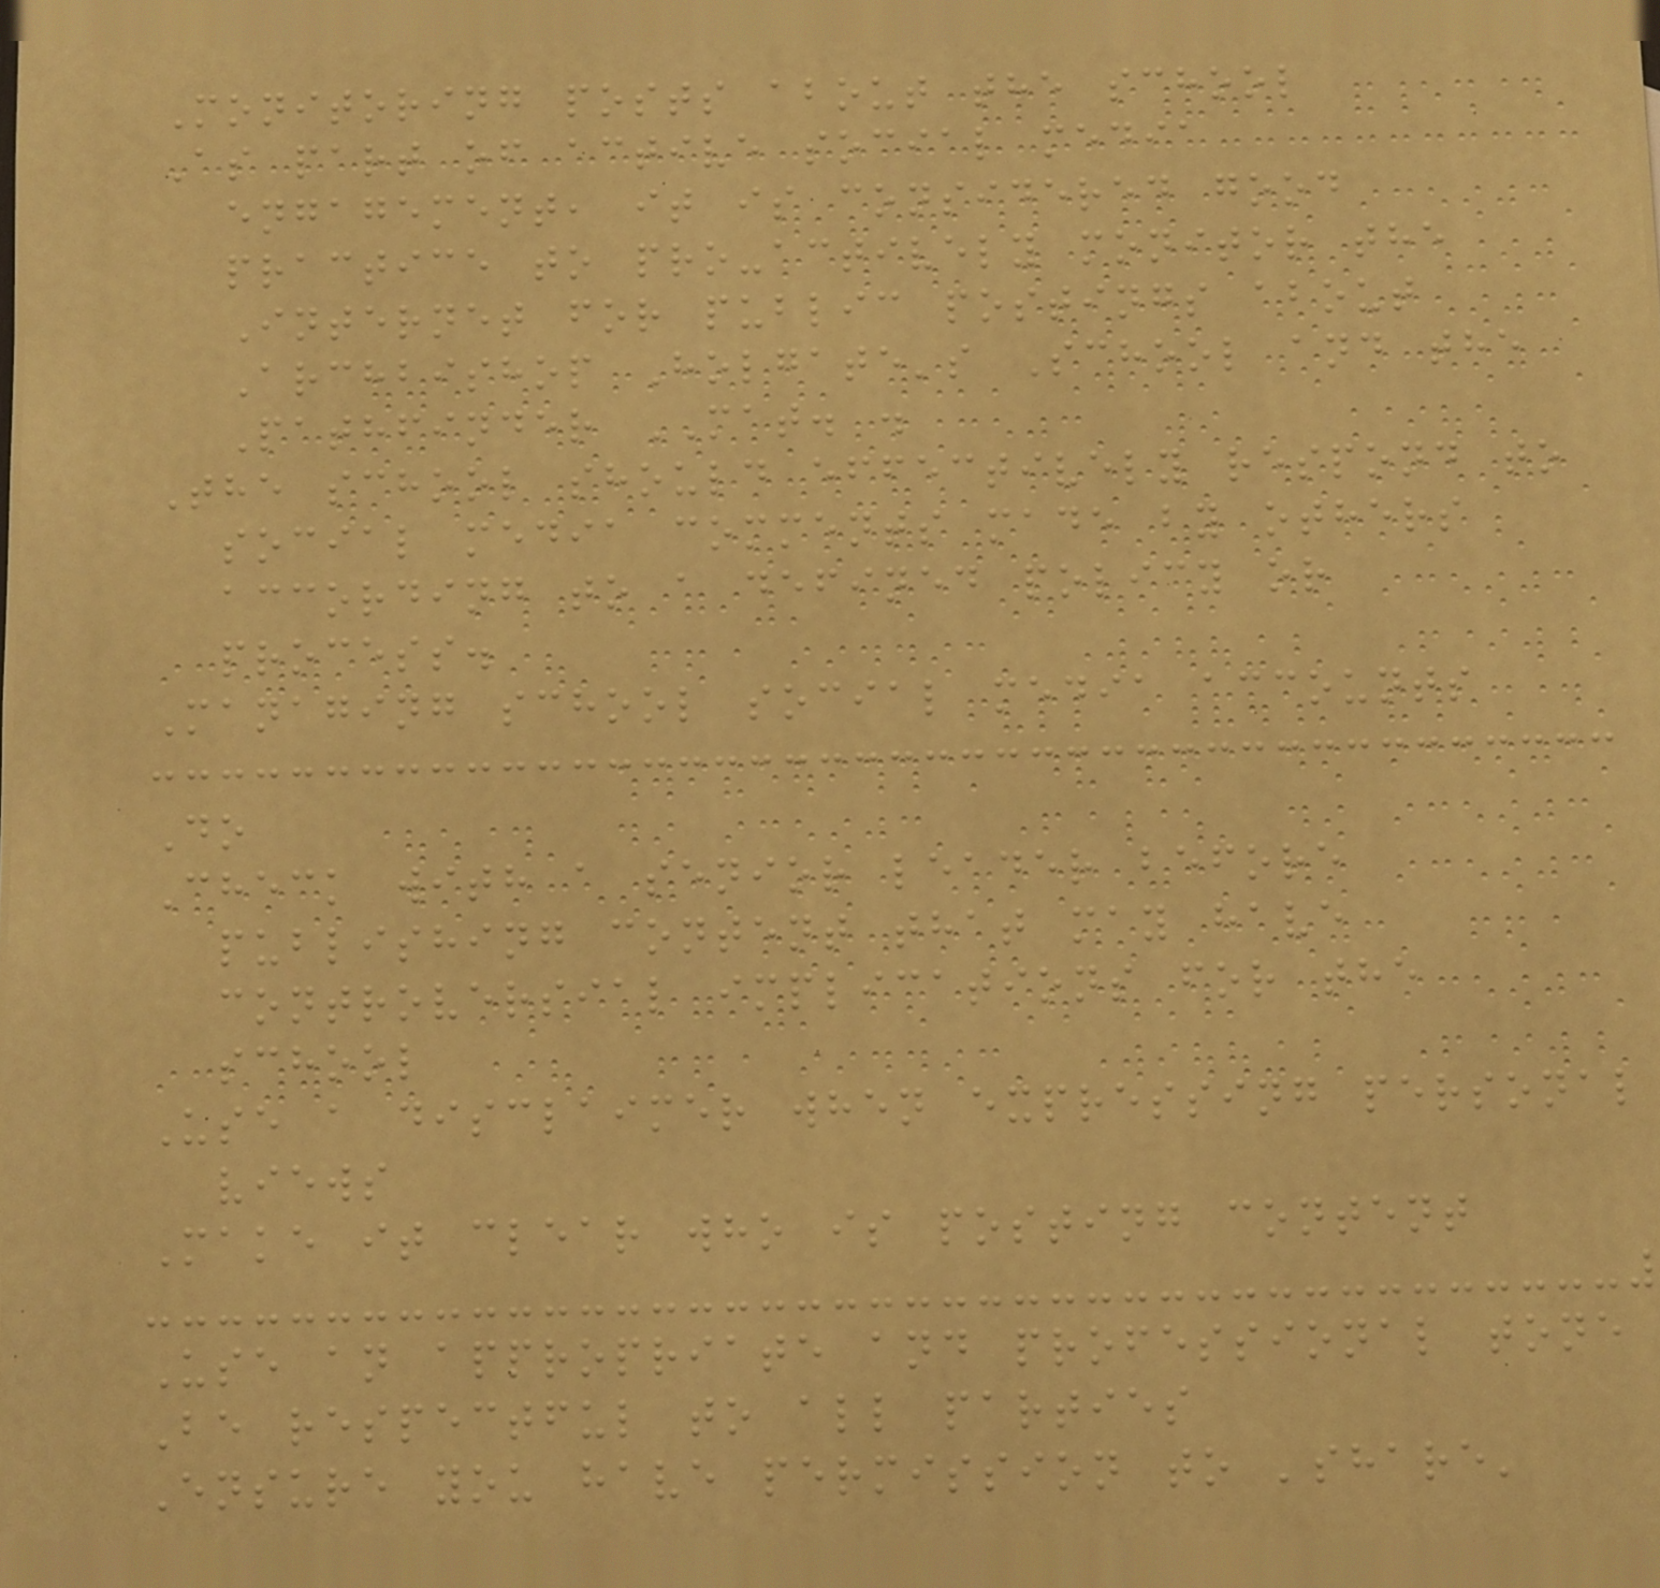Monitoring posts about the school
As part of active social media
engagement, it is considered good
practice to pro-actively monitor the
Internet for public postings about
Archbishop Holgate's School and the
Pathfinder MAT. .
The school should effectively respond to
social media comments made by others
according to a defined policy or
process.
Managing school social media accounts
Do
Check with a senior leader before
publishing content that may have
controversial implications for the
school
Use a disclaimer when expressing personal
views
Make it clear who is posting content
Use an appropriate and professional tone
Be respectful to all parties
Ensure you have permission to 'share'
